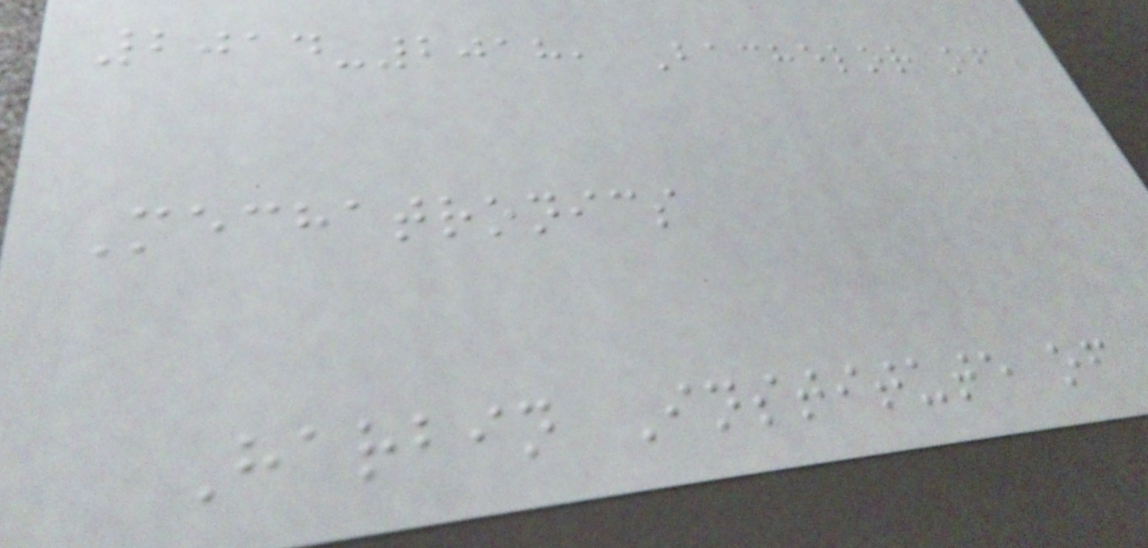2014-2018, Bachelor of
Mechatronics
Harbin Institute of
